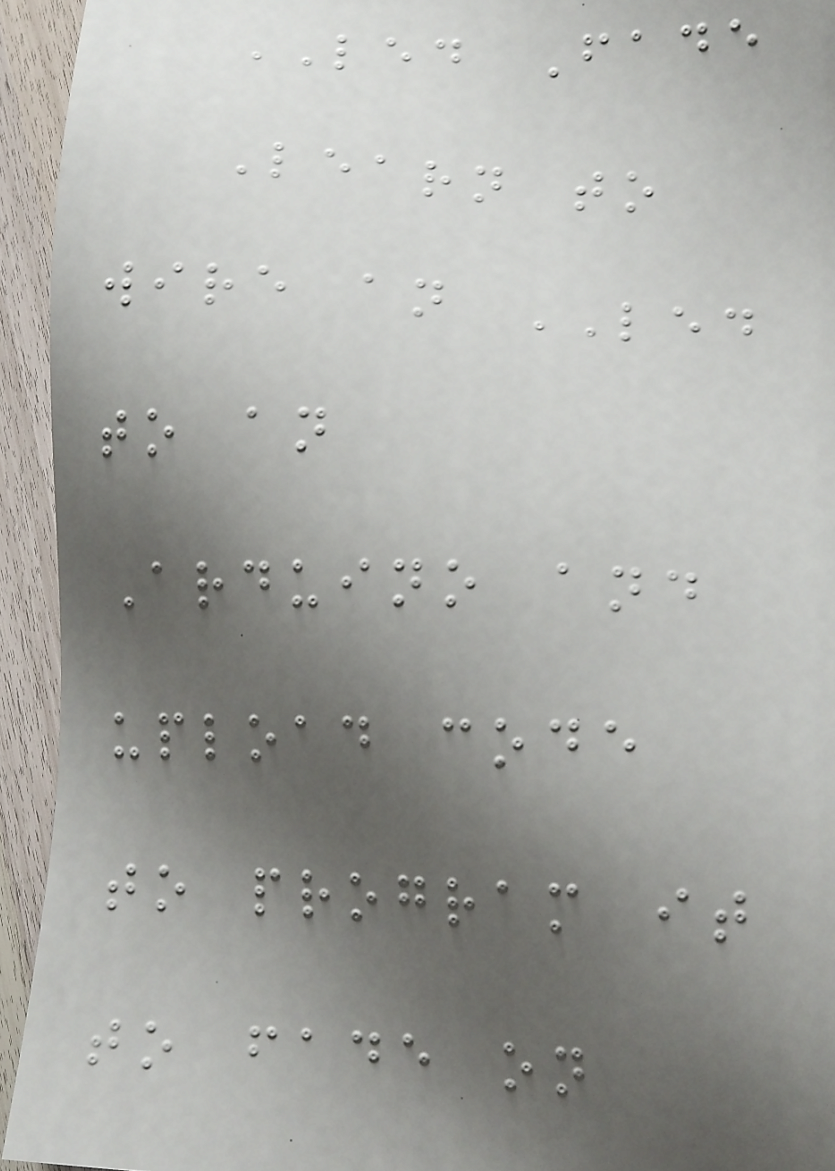LED Fade
Learn to
wire an LED
to an
Arduino and
upload code
to program it
to fade on
